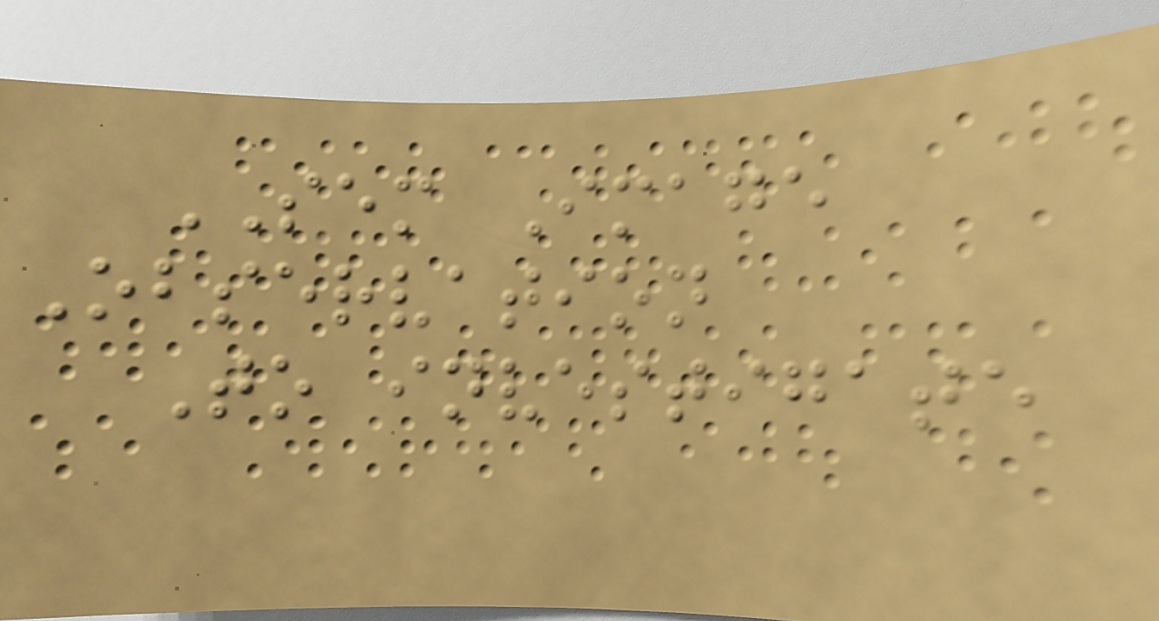SEM Image
Observation
To investigate
